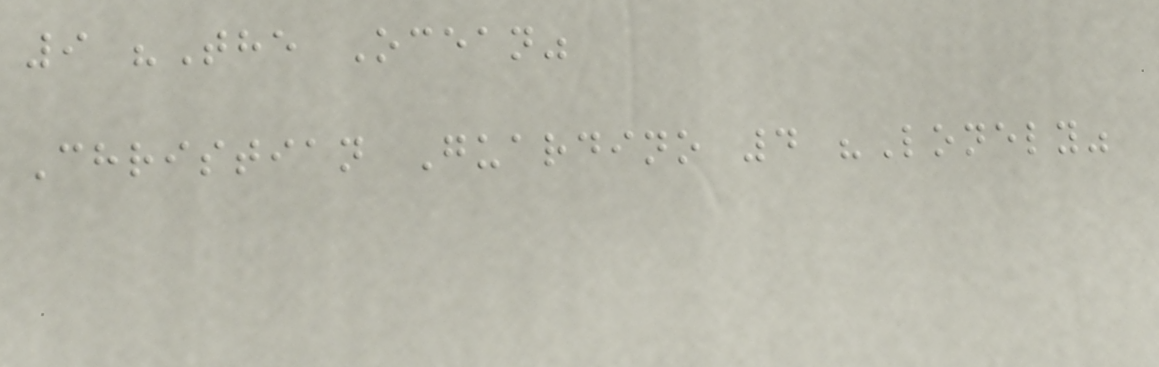9 "The Ocean"
Christian Guardino 4 "Lonely"
